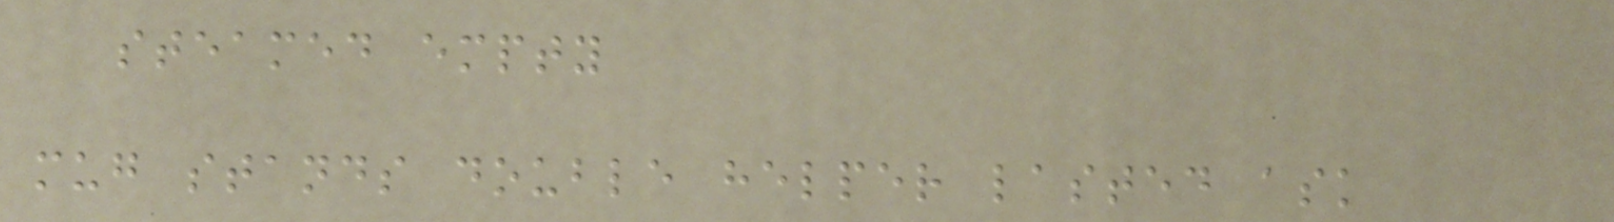steamed empty
mug stands double helper lasted ask
